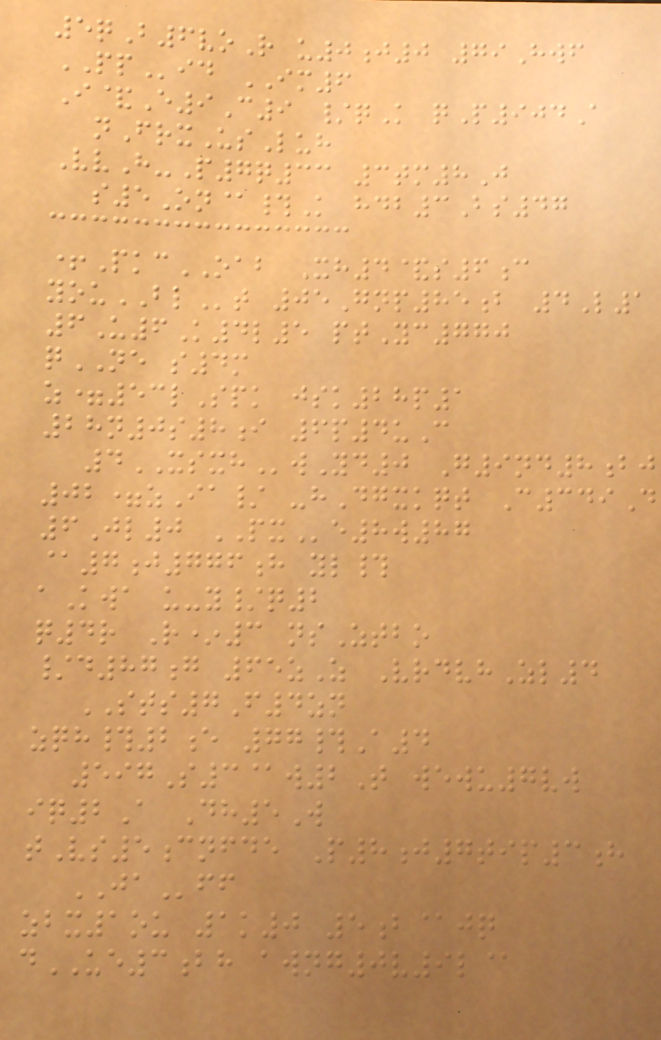5qB6voR u0j0 79Hwf
PPid IM6
I&E9C9 /qK qP904A
nFrxUsLuh
VvH-P7q33 3tm8J
s5On@#K hdb3Bs47
+PkcOAB Xh4&s6c
youBLt 05Gnp85b 4L1
6U6K4l5 ptYc770
qNE s4m
z=53lSpk jsk28p1
28n0s8i 6p4uC
4XSXHwYd0 G9nd8bj
02=zIa/ -hDgxkqt C349D
6Jl0 PXe8w87
@7j776h yl#
aKwa u-y/q2
q4r R*3 nsZtbo
/d87g 65zZ VrdvhZl4
STS7F4zn
zqh#2e 77#A4
597S3@w2T wewu7vw
iq2A Dh5W
tVs5cnfde P8j7tip3h
JAff
zbx1ou 1k0 5b@jq
dUE3bh awng0v9l@
